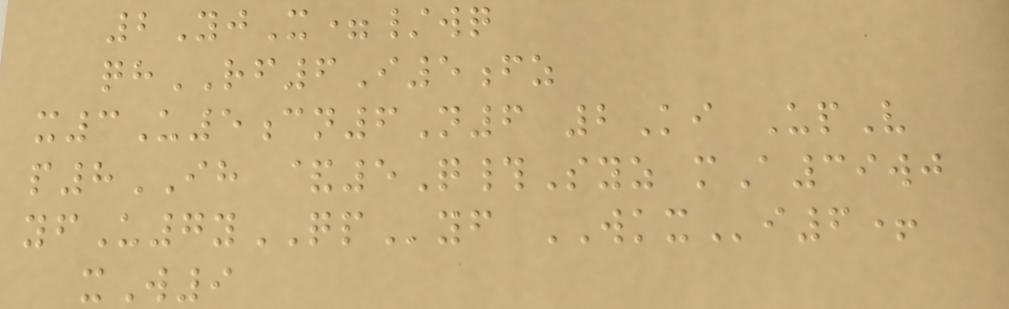2YjX=/wq
qhRF6I5fz
x3U5cn6N6 2Ki UpV
p8IH &5Q#Syz mA39wj
yfU7yQPyf WKXi6+
xW9
